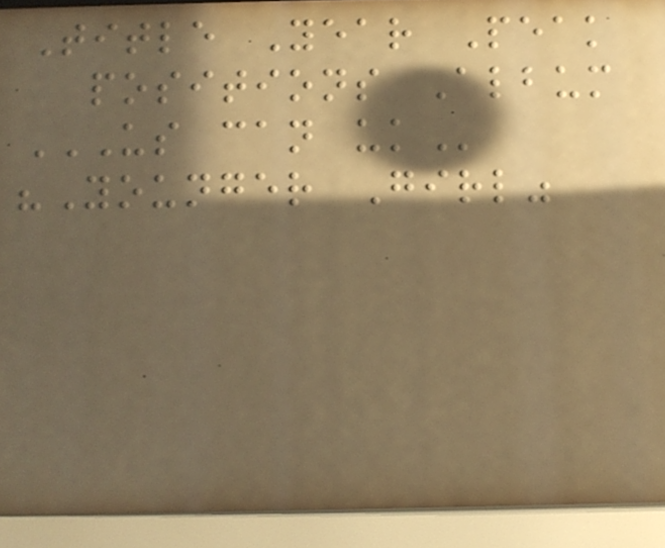Title Year Peak
positions Album
US CAN UK
"Younger Girl"
